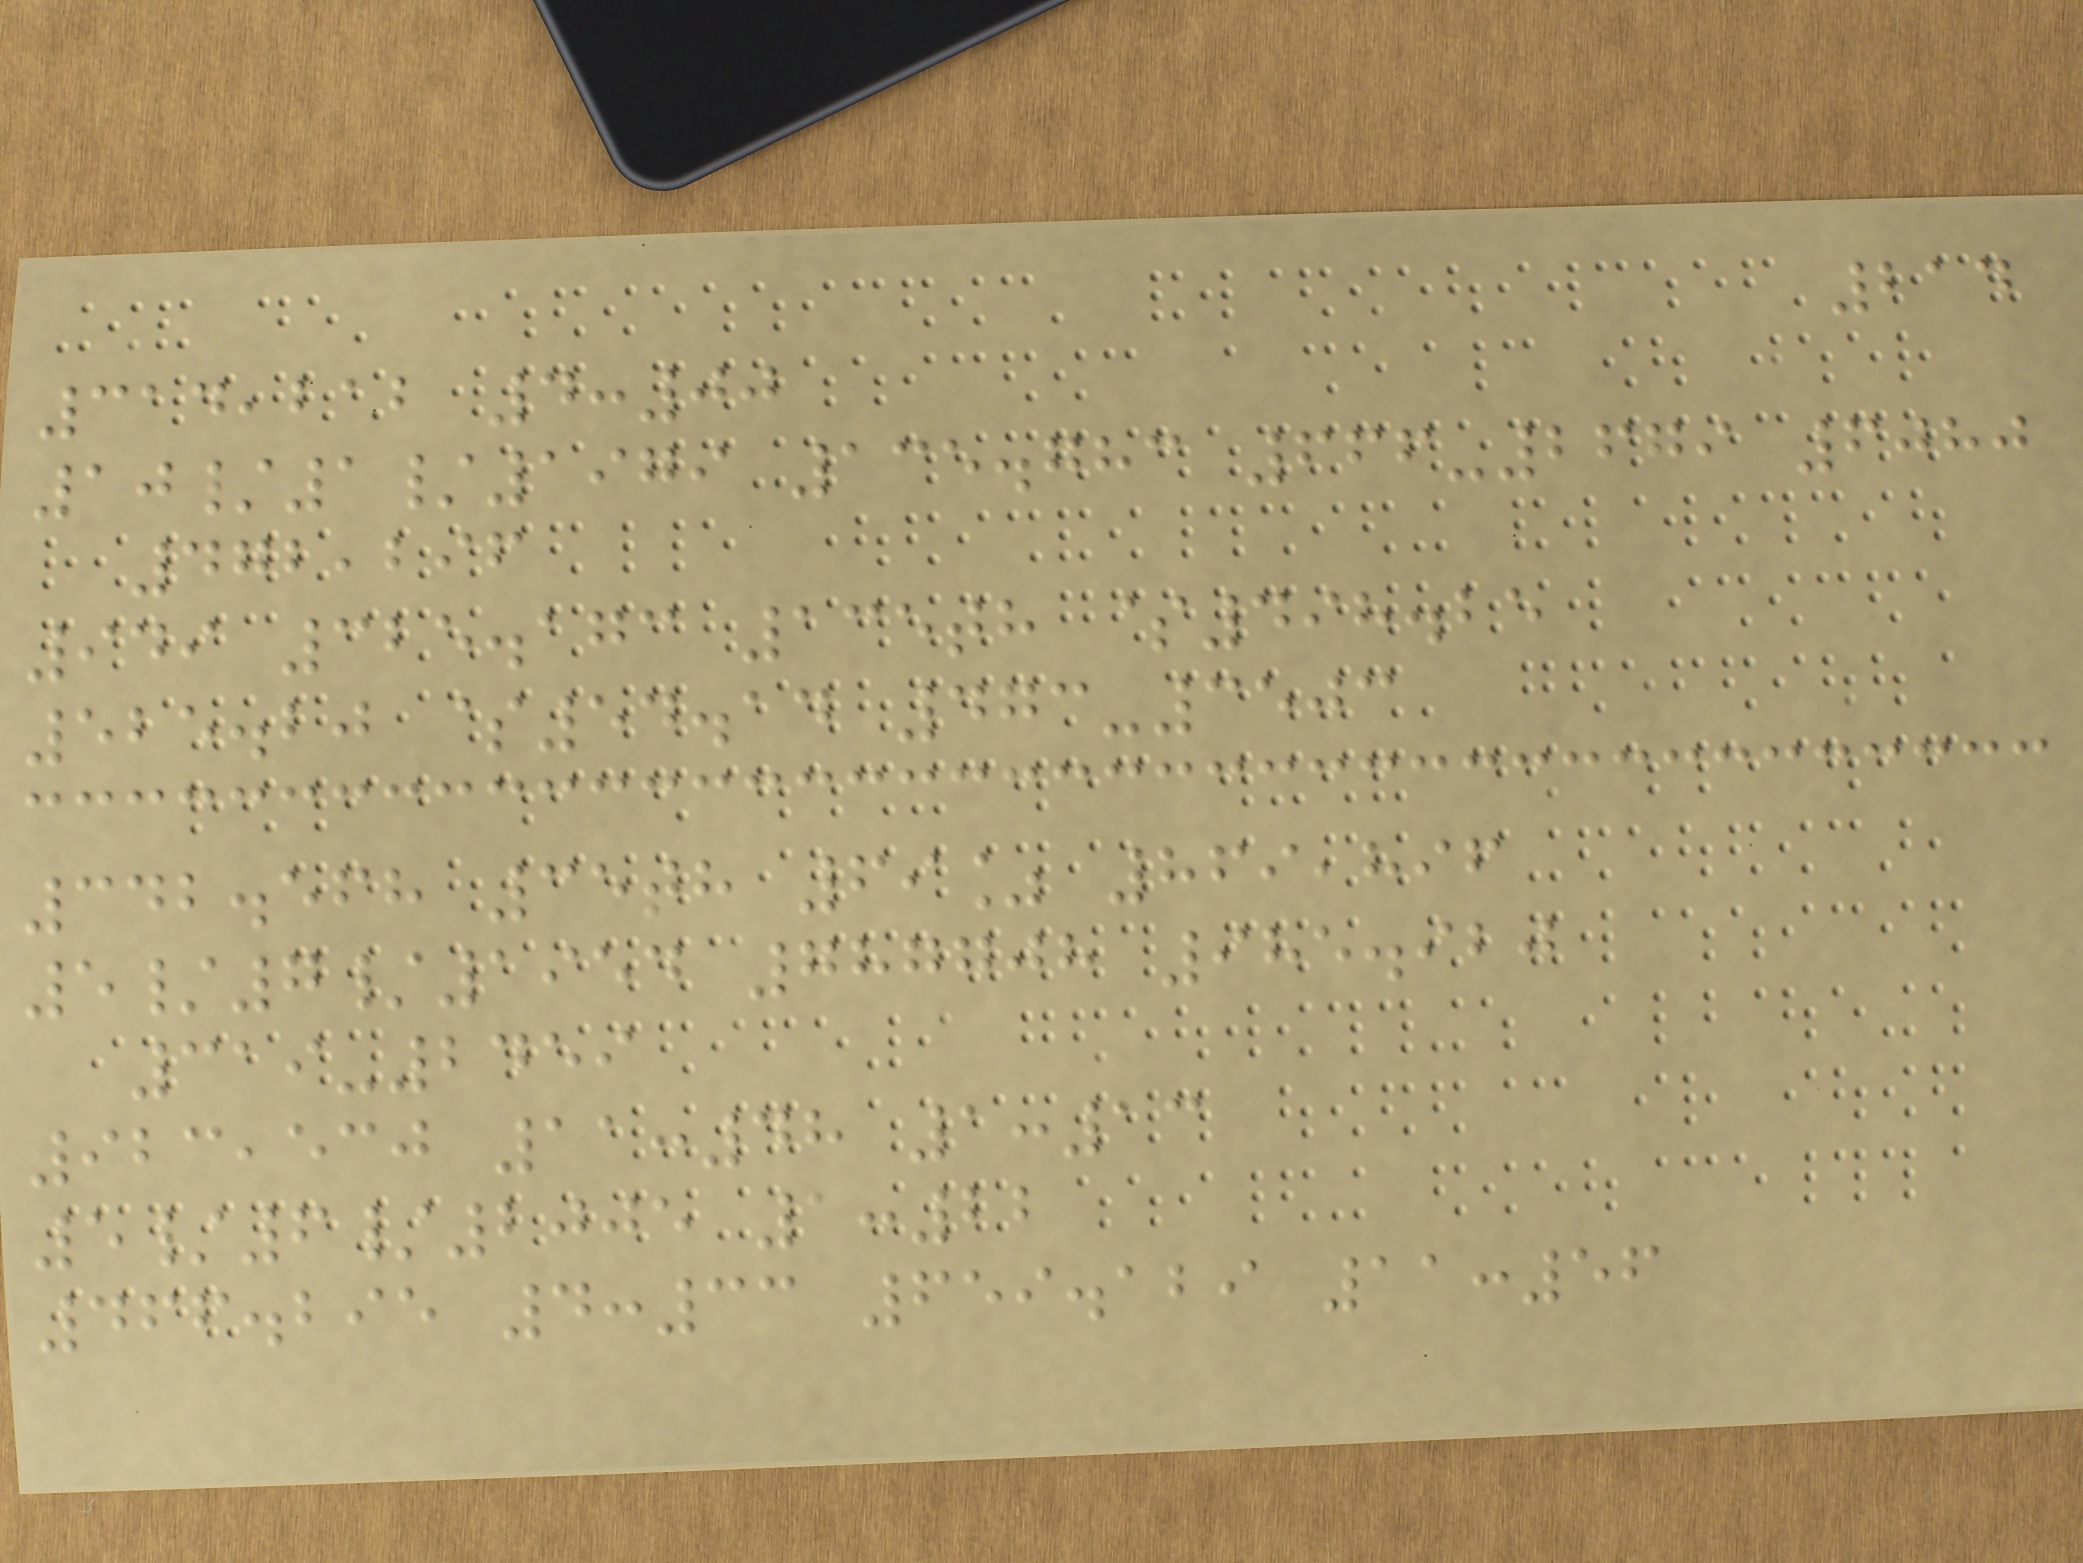214
314,212 4:00
10/1/1979 135.783 666-2679 6080
472,296
949 325.173 135th $498.25
525.20 $54.14 473-3503
342.568 35th 69% 869,896
5/7/1954 787708 985.920
319-2459
923,530 11:48 1:13
5/6/2005 1:22
466.295 4:33 659.129 11:56
